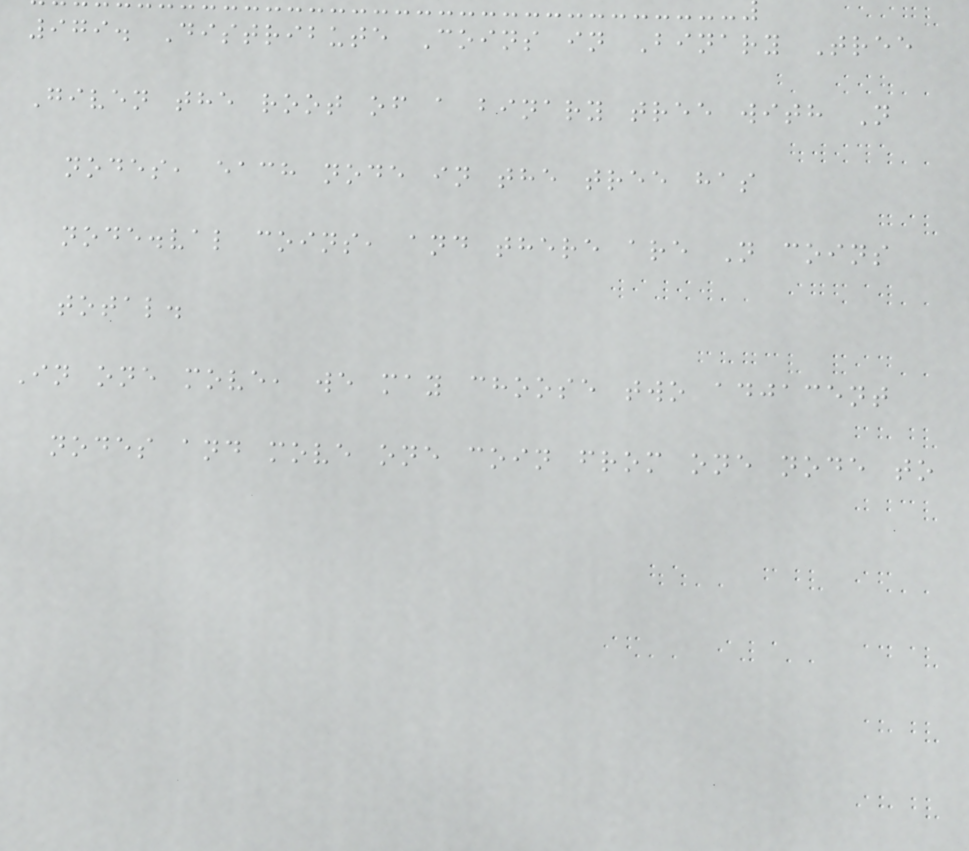979. Distribute Coins in Binary Tree
Given the root of a binary tree with N
nodes, each node in the tree has
node.val coins, and there are N coins
total.
In one move, we may choose two adjacent
nodes and move one coin from one node to
